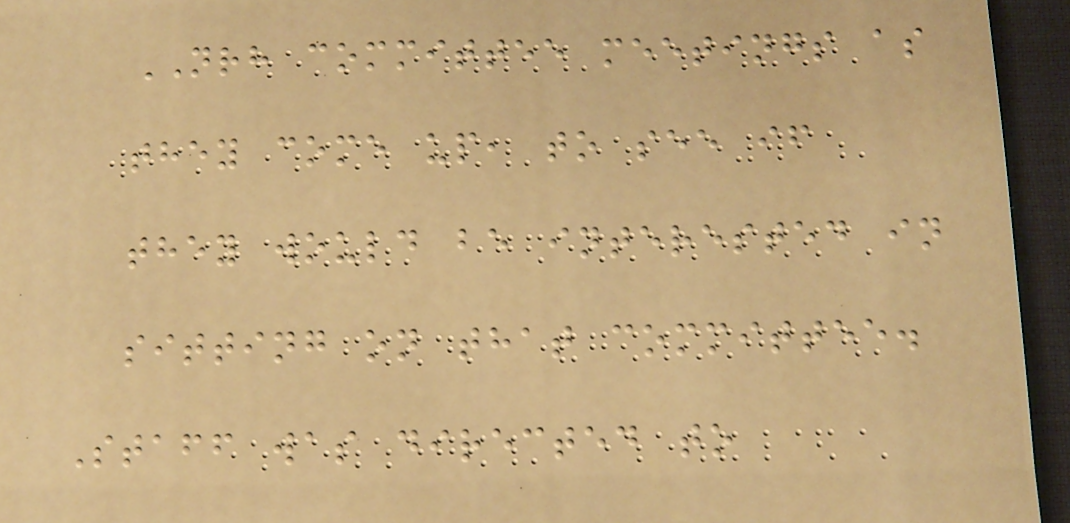NRH committee meetings as
they come up, to see if
they would be interested in
sitting on that committee.
Staff was directed to
